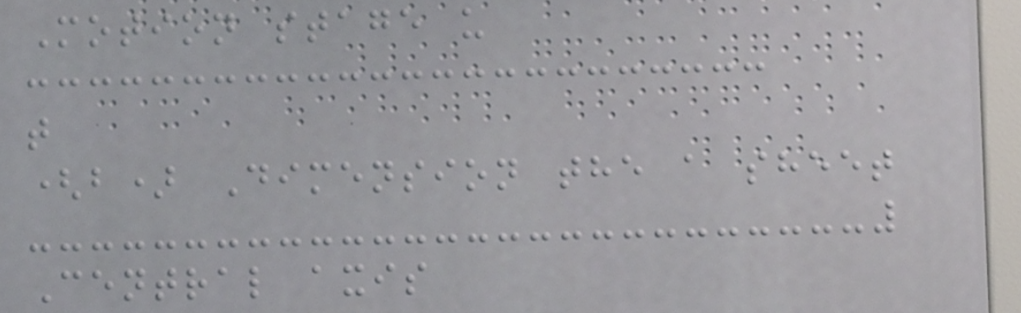Motion stage u
t
(b) Dimension the a sheet
Central axis
